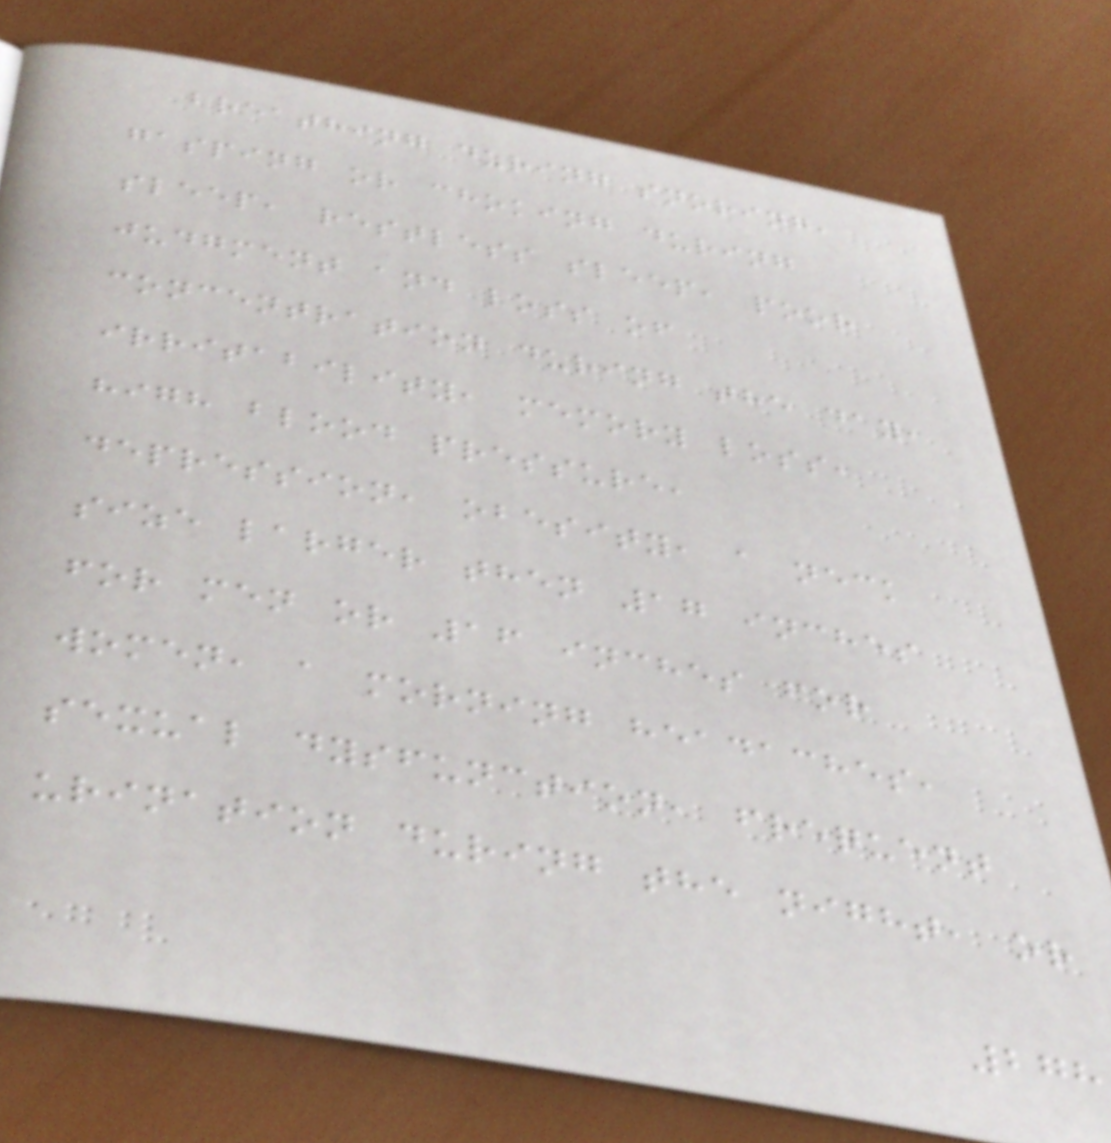breathing during snoring,
gasping or choking during
sleep, restless sleep, poor
judgment and loss of
concentration during the day,
irritability, memory loss,
high blood pressure,
depression, obesity, a neck
size larger then 17 inches
for men or 16 inches for
women, a morning headaches,
sexual dysfunction, frequent
urination during the night, or
278
